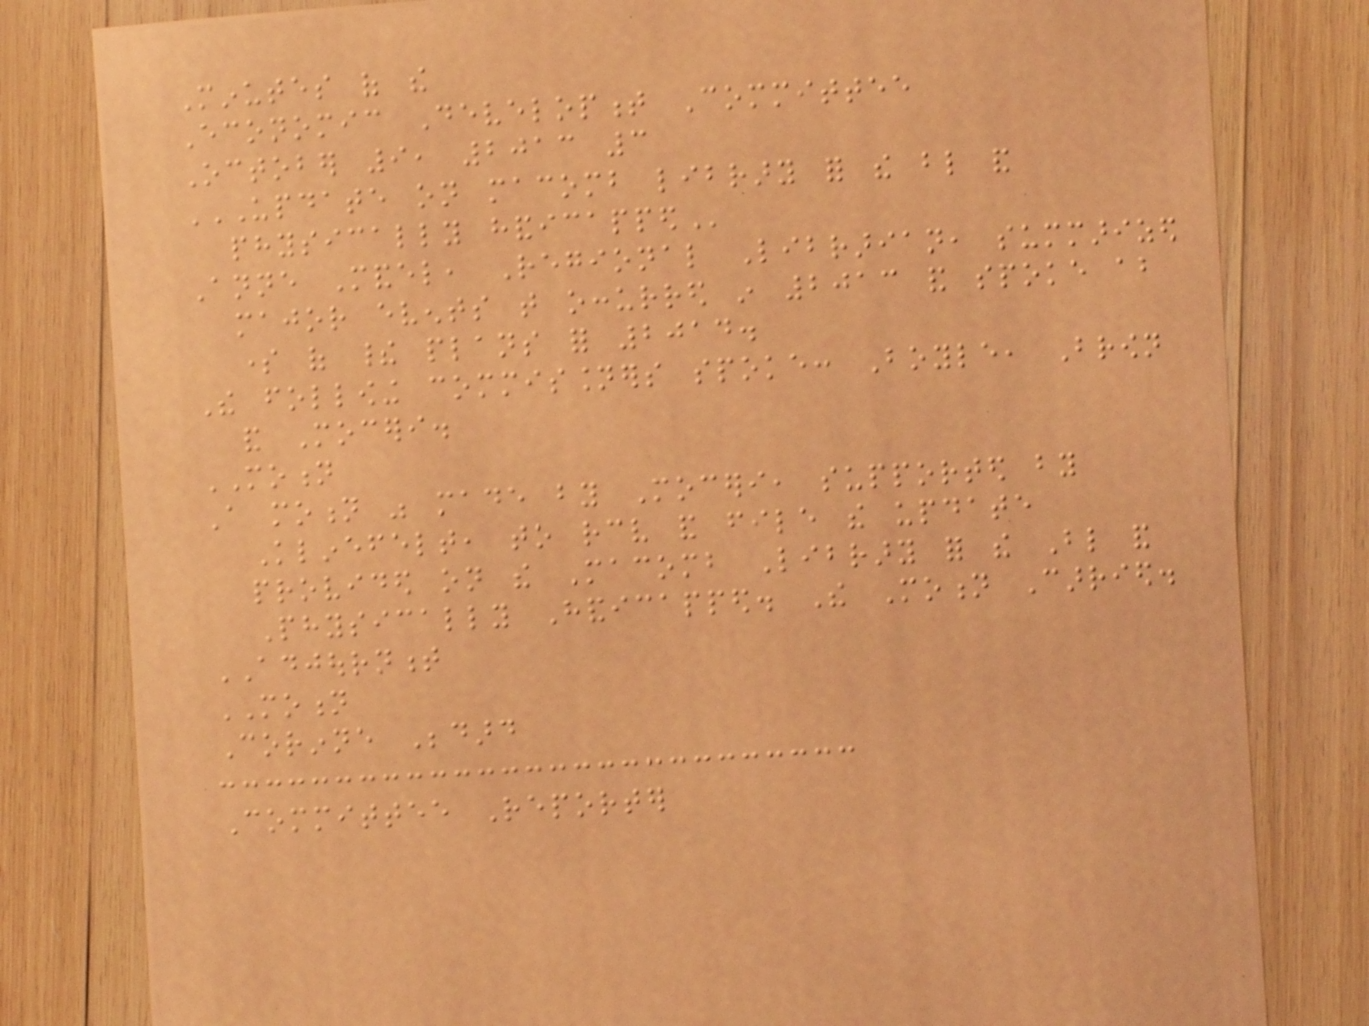Minutes of the
Economic Development Committee
October 9, 2013 3
UPDATE ON MACOMB LIBRARY FOR THE BLIND AND
PHYSICALLY HANDICAPPED
Anne Mandel, Regional Librarian, summarized
major events that occurred in 2013 and spoke about
some of their plans for 2014.
The following commissioners spoke: Boyle, Brown
and Moceri.
MOTION
A motion was made by Moceri, supported by
Klinefelt, to receive and file the update
provided on the Macomb Library for the Blind and
Physically Handicapped. The Motion Carried.
ADJOURNMENT
MOTION
Corinne Bedard
Committee Reporter
